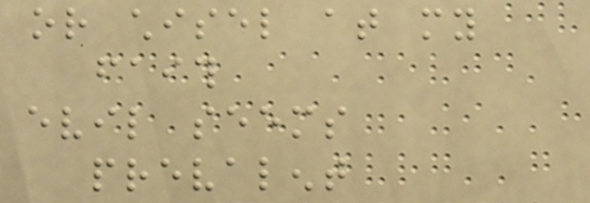or chisel at my
faith
evil seems
prevalent
